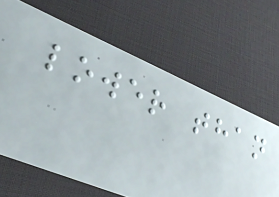lower than
